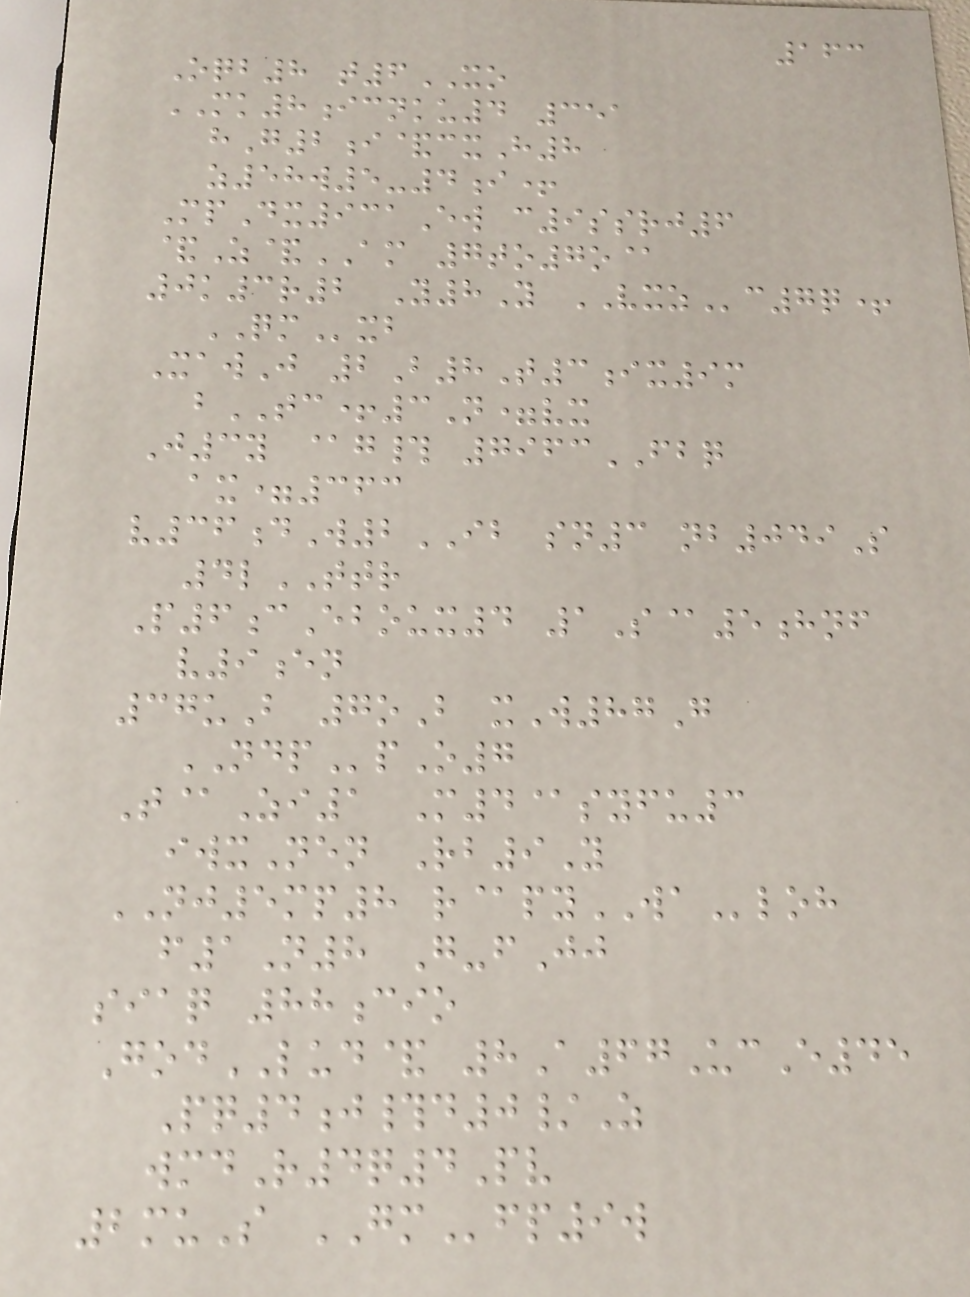163
Oqb8 t6XO
MK8icnku4 351
hG2i&cxH8
z58w5-4i+
MpDx931Ew c9ssrj6
&Z&AM 7to7o@
0k3r2 Y8Y VXZc7q+
QMxb
XawJ 2B8T3ix9m
bTC+3N=vx
J3y @g# 7963FBQ
ax=363
v36dW2IB sn3 nb049S
4lTTR
P6cEboux4 1S@5hnf
v9en
37uB 7oB xW87G
NDPpO7
T@Zi1 M4@syfu3
iwxNen Rb9Y
NJ5mp8 r@pyWAloh
f1N8 G-fJj
siaq 88cio
GodLUD& 8A67UcE45
Pq4j#d0/Z
wmdR4q4Pv
2muS GMfp9w
